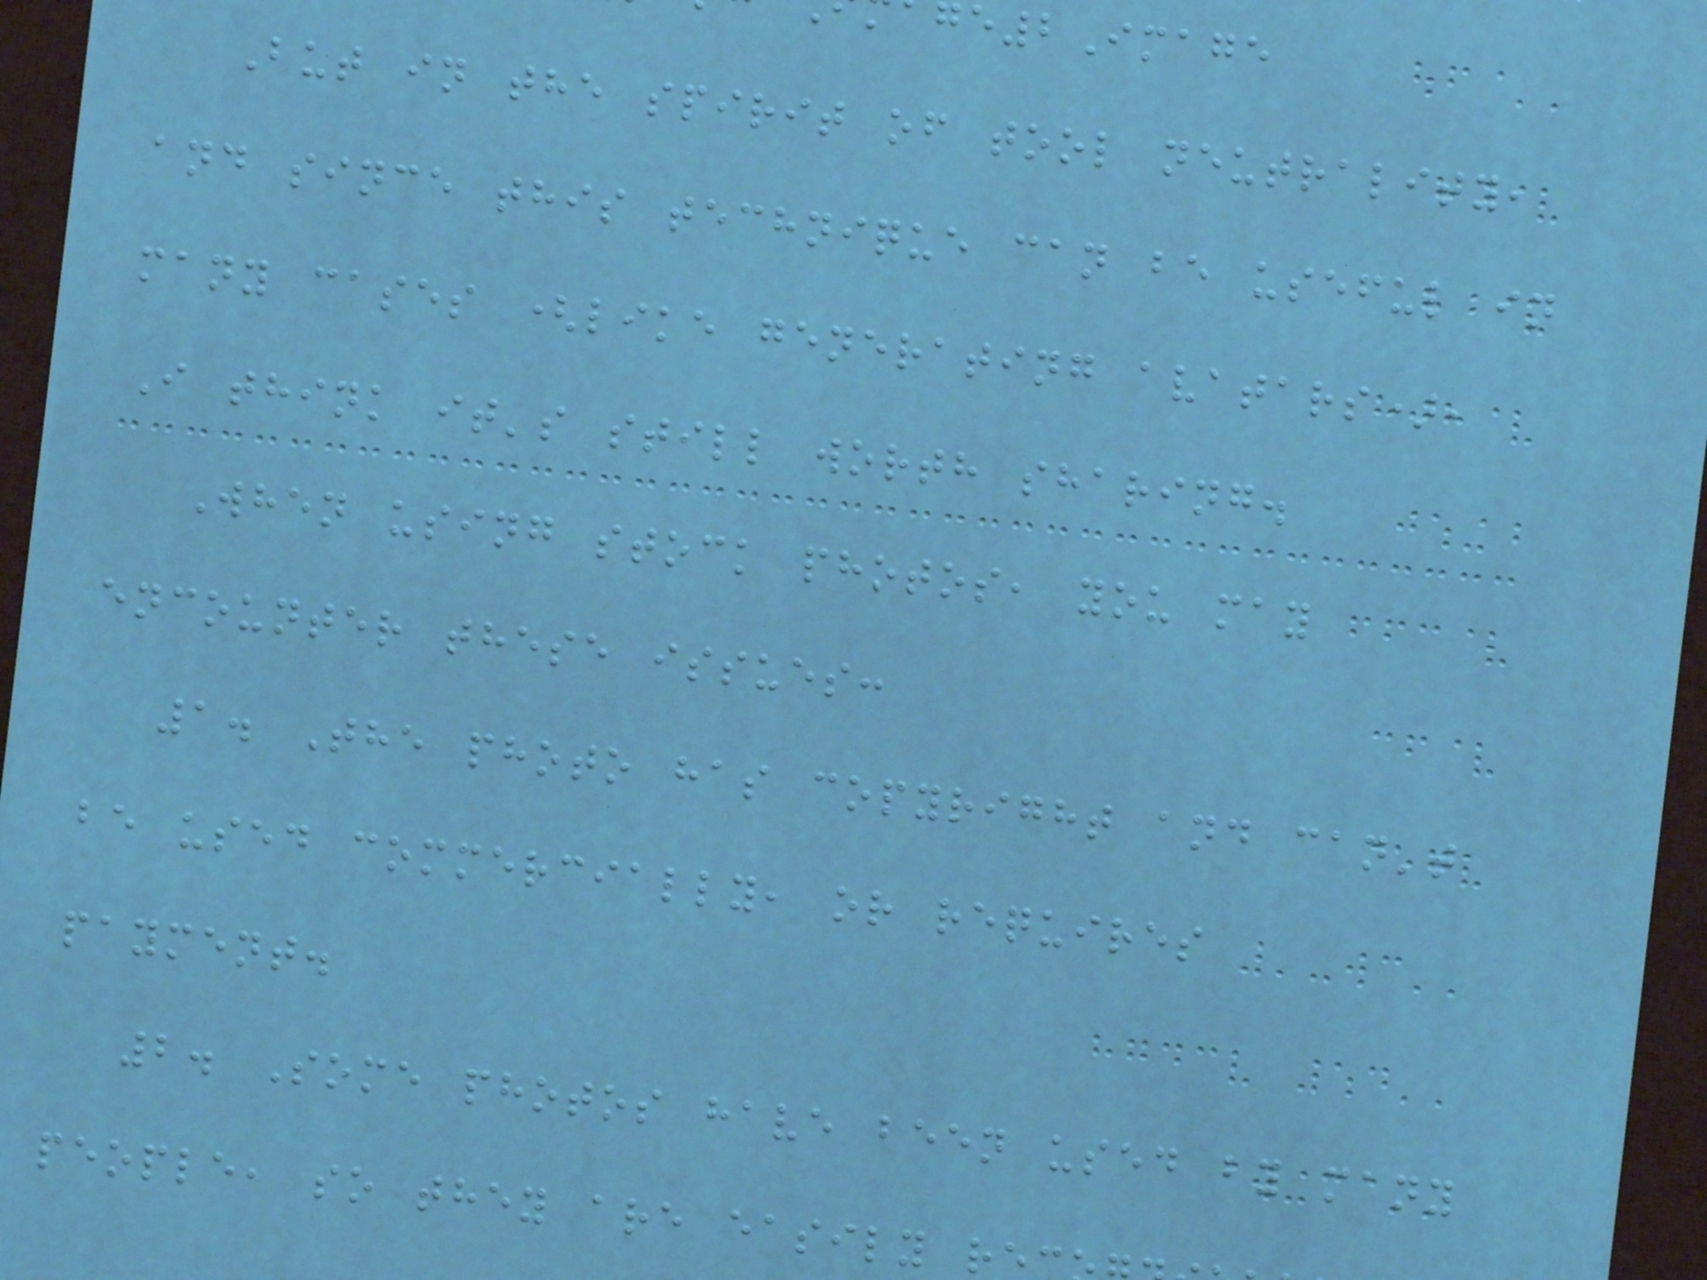ge2Image
But in the spirit of tool neutrality,
and since this technique can be useful in
many cases (like generating avatars),
I think it's still worth sharing.
When using stock photos, you may
encounter these issues:
1. The photo has copyright and can't
be used commercially, or requires
payment.
2. Some photos have been used by many
people, so they are easily re
